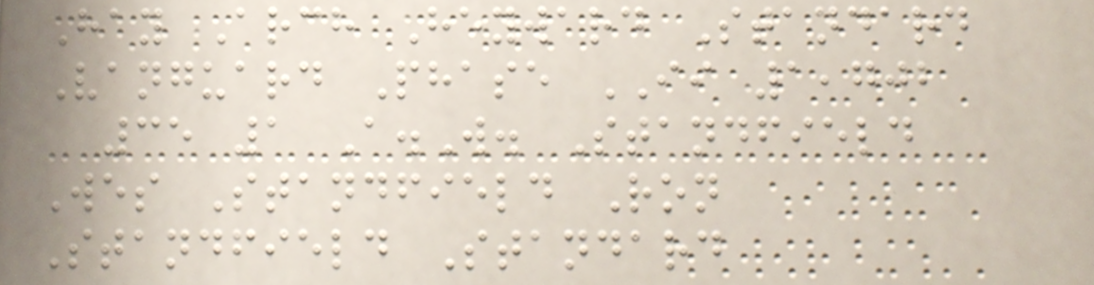Hay Arch Heyward Standard
Vanguard Phase II 1,702
35 1 A.W. Standfield
Wes Standfield Ron
Standfield Standard
